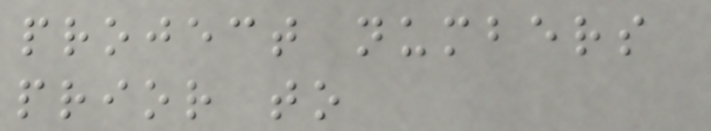project numbers
prior to
